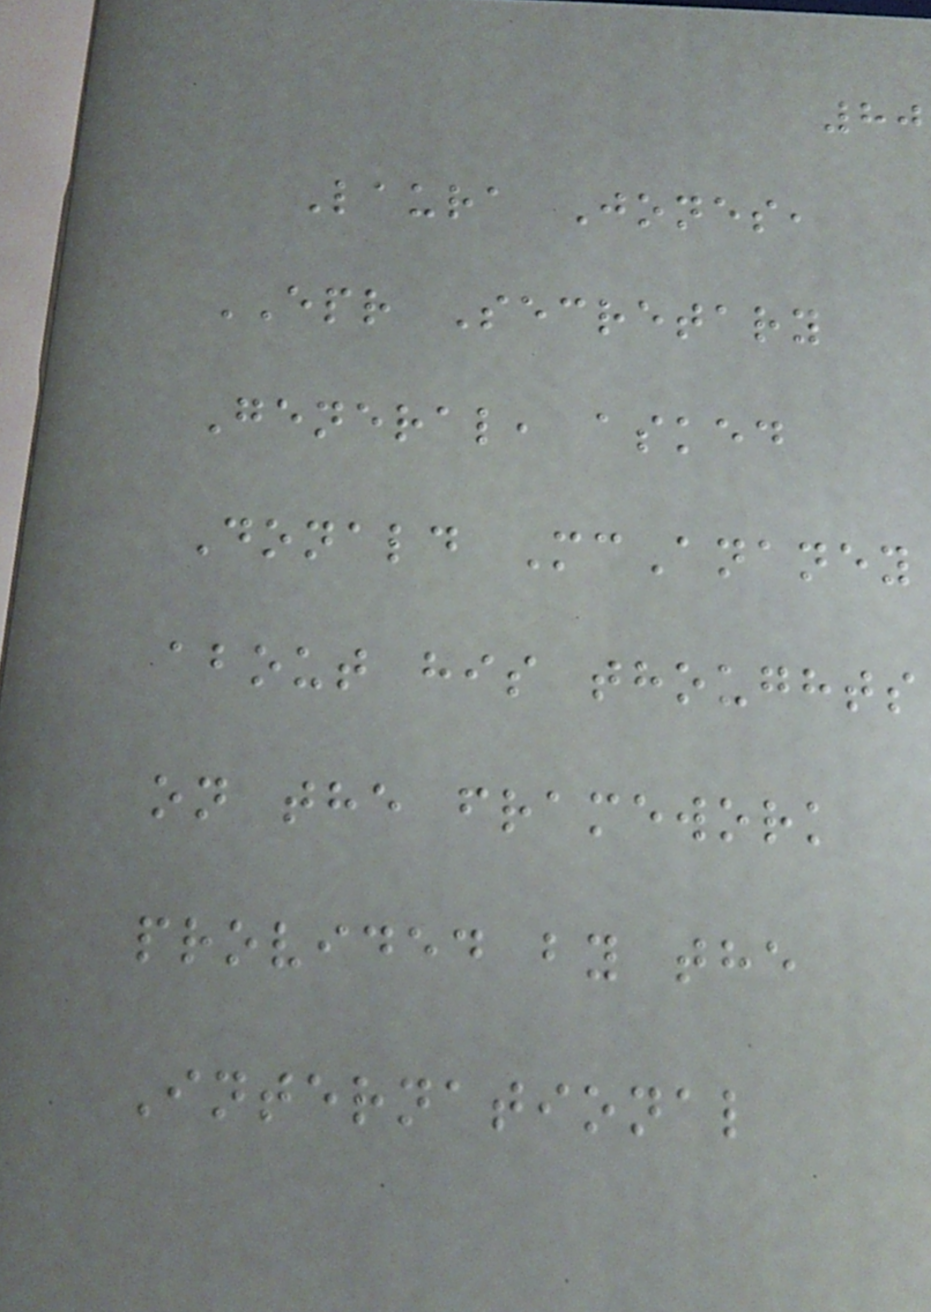80
Laura Jones,
EPR Secretary
General, asked
Donald McAnaney
about his thoughts
on the framework
provided by the
International
